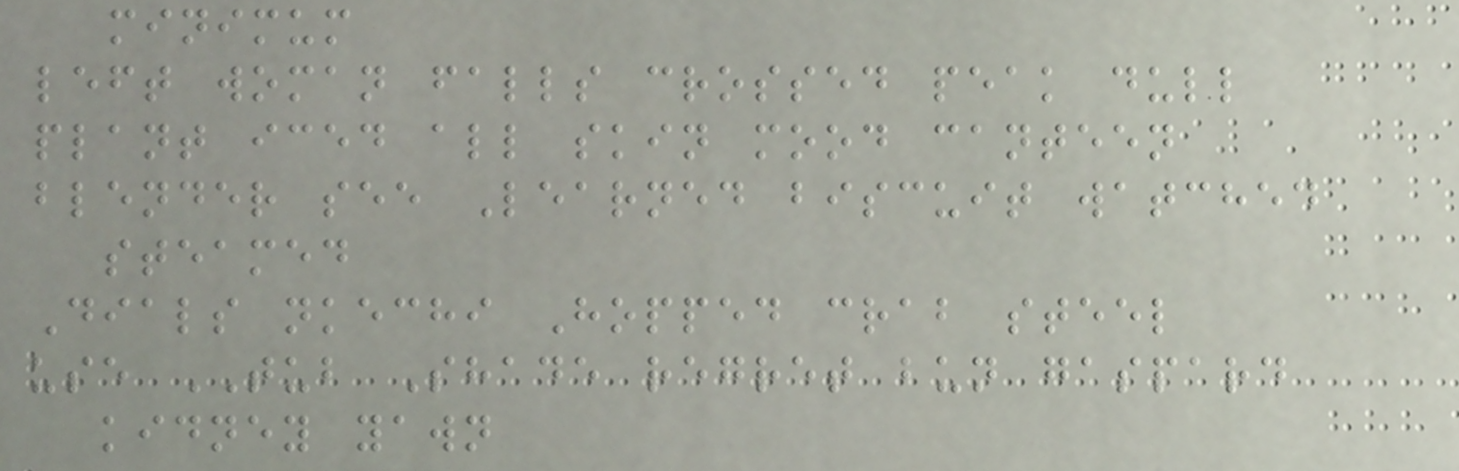minimum
left woman falls crossed peak dull
plant iced all skin mood canteen
blender see Learned biscuit watched
steamed
Dials nkechi Hopped crab steel
use TUB Shade regret bun gaspard
kidney yawn
